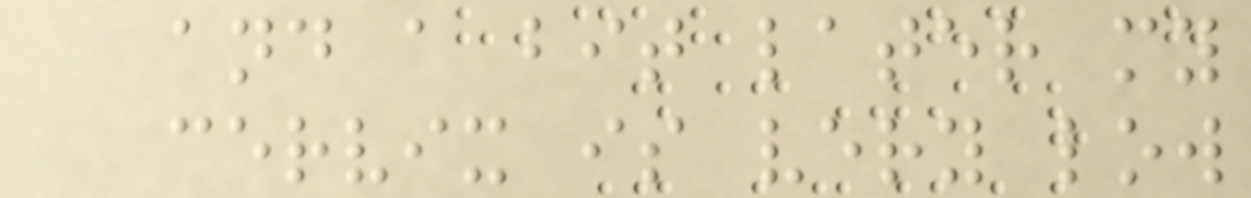and a bit later my
cervix is very low
